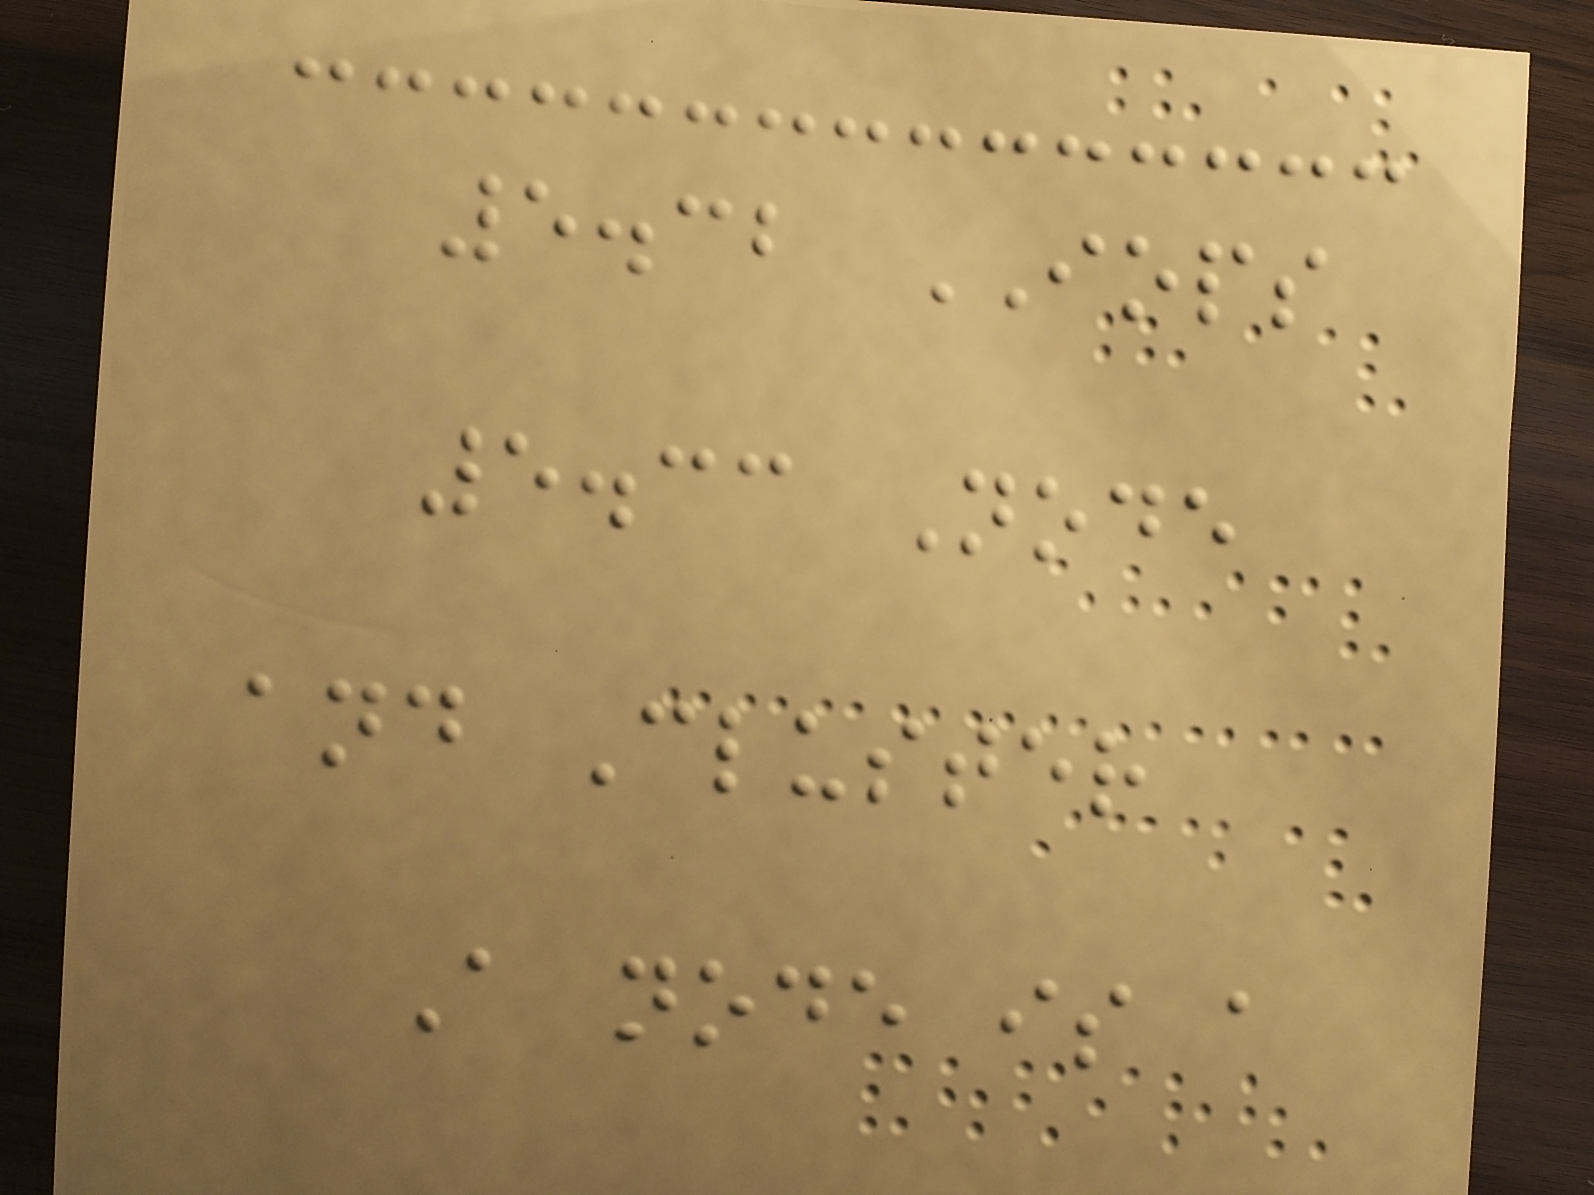5.32 IOPS
5.33 Node
and Cluster
A node is a
